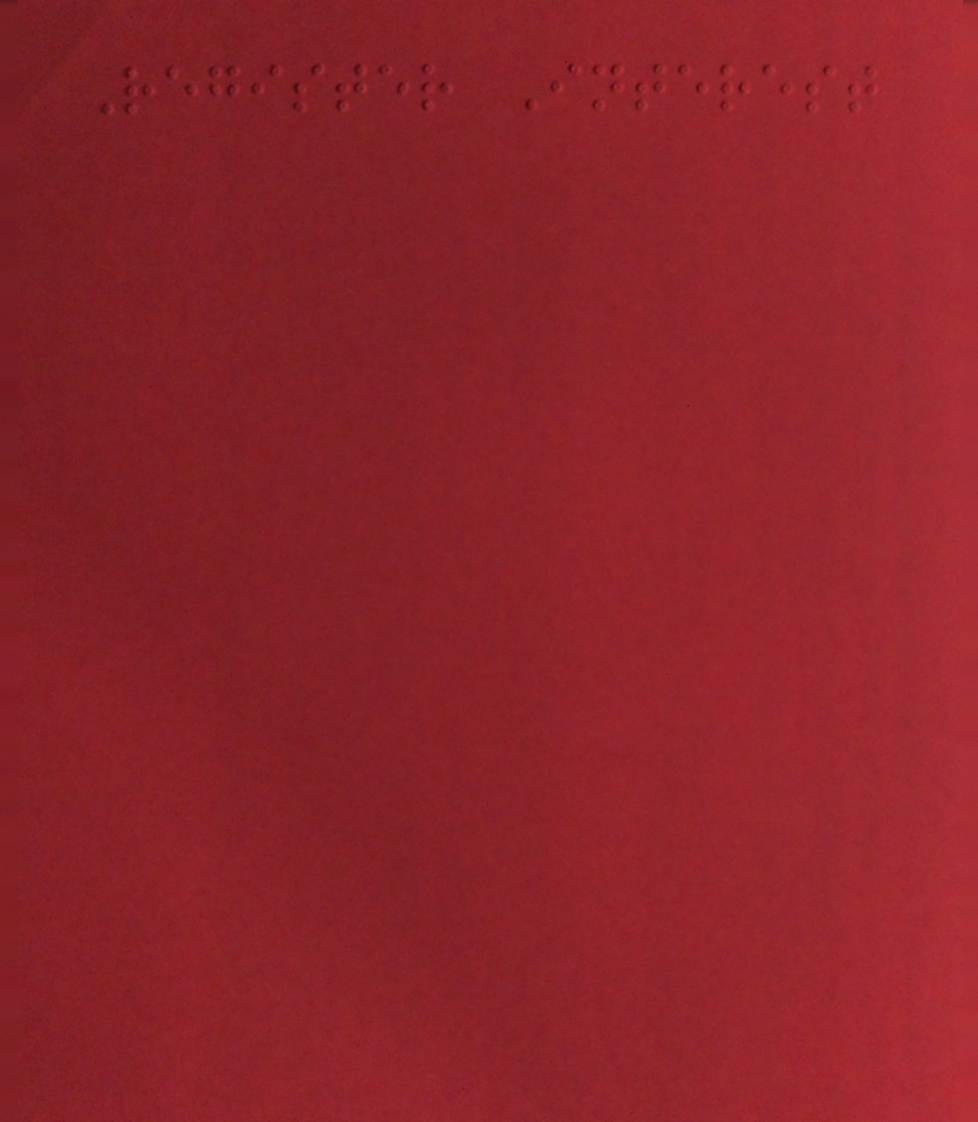Register Interest
